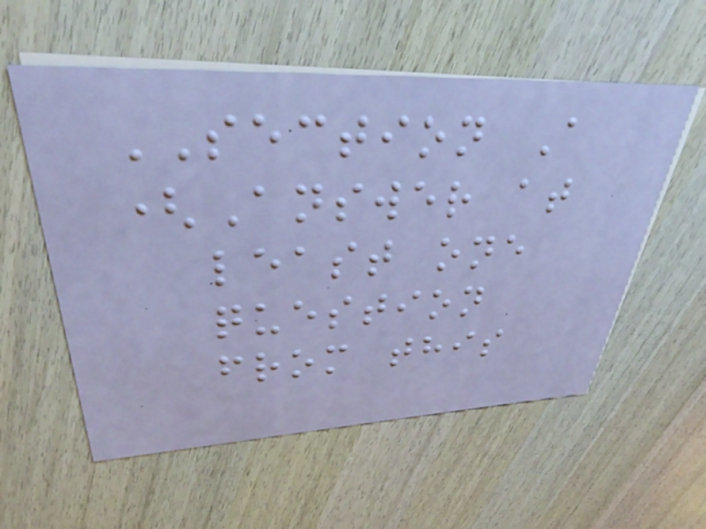SECTION A
(Answer at
least one
question
from this
